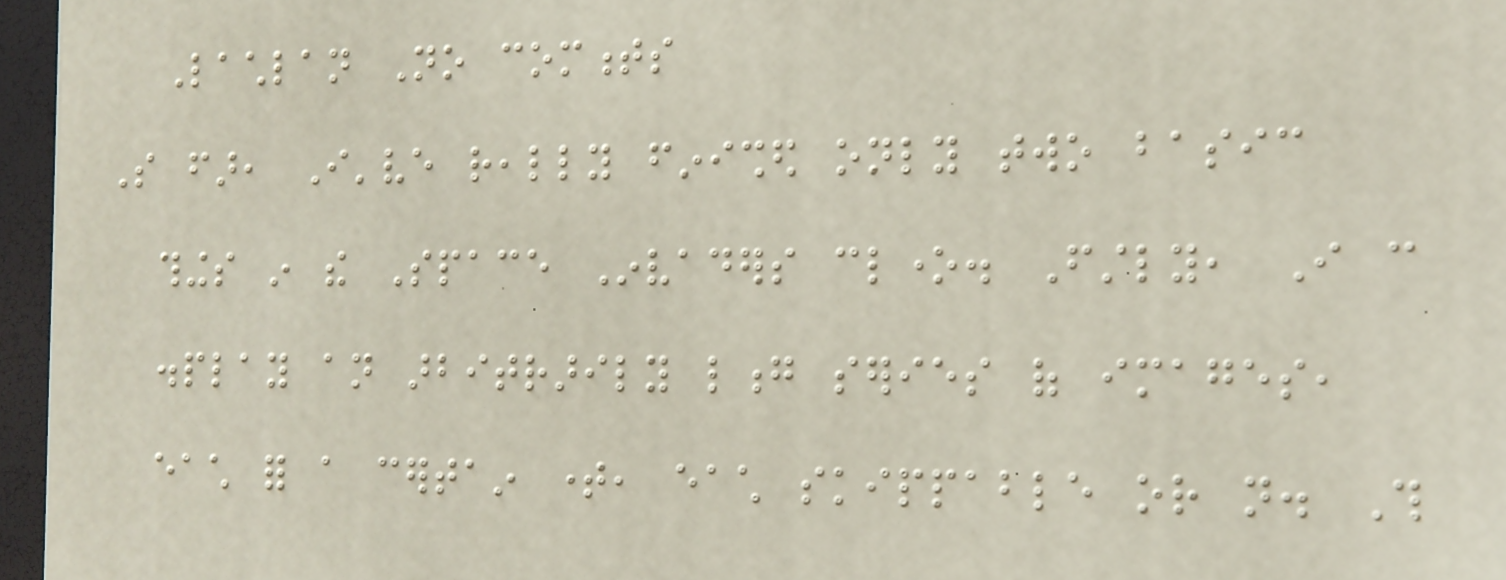Lachlan No comments
So far, I've really finished only two basic
things in the Space Invaders clone. Firstly, I can
display an arbitrarily long series of images,
each for a certain time, each skippable or not. This
